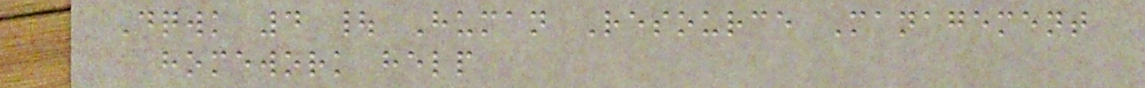Dqwk 4 | Human Resource Management
homework help
